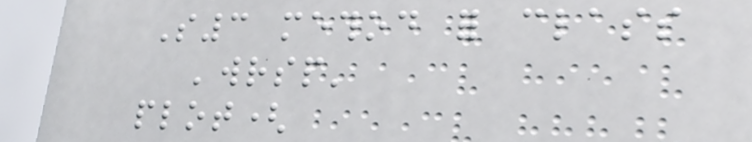S3 method for class
'wrsp'
plot(
